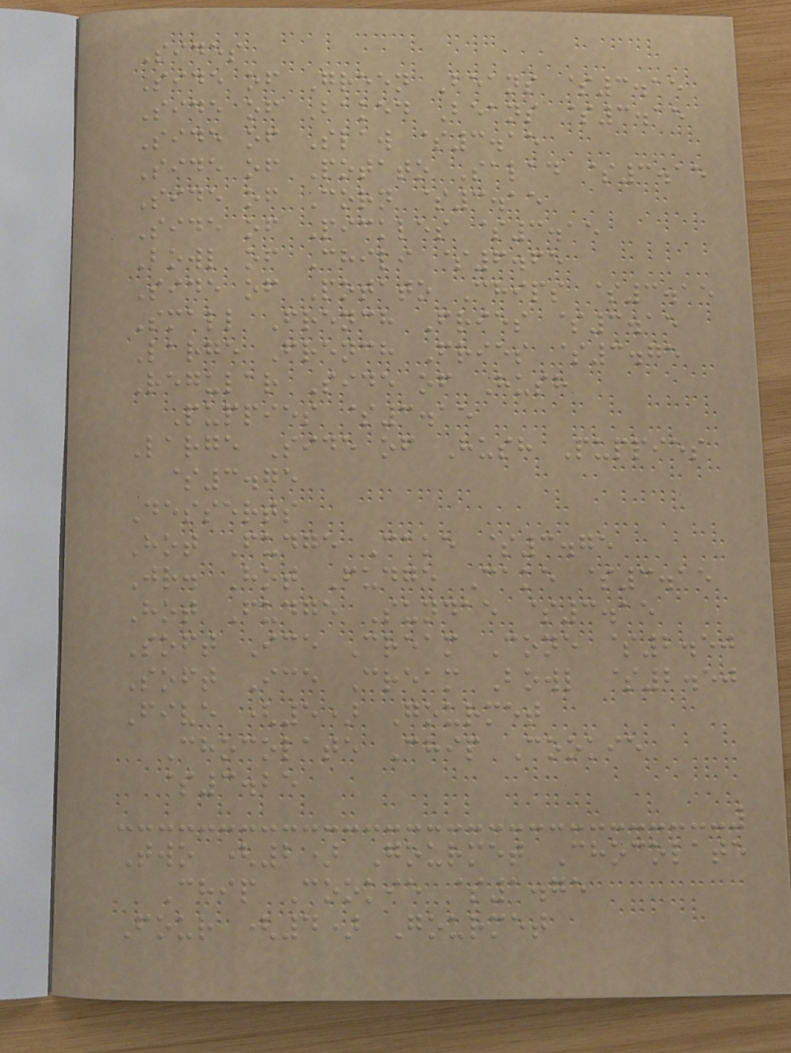Sides
Side of Green Beans $3.15
Side of Baked Beans $3.15
Side of Slaw $3.15
Side of Potato Salad $3.15
Side of Corn $3.15
Side of Pickles $3.15
Bowl of Chili $6.65
Side of Potato Chips $3.15
Small French Fries $3.15
Large French Fries $3.75
Regular Side of Hush
Puppies $3.15
Large Side of Hush Puppies
$3.75
Desserts
Hot Fudge Cake $3.75
Jr. Hot Fudge Cake $3.15
Hot Fudge Sundae $3.15
Soft Ice Cream Cone $2.50
Soft Ice Cream Bowl $2.50
Five (5) Gourmet
Chocolate Chip Cookie
$3.25
Two (2) Gourmet Chocolate
Chip Cookie $1.75
Four (4) Gourmet
